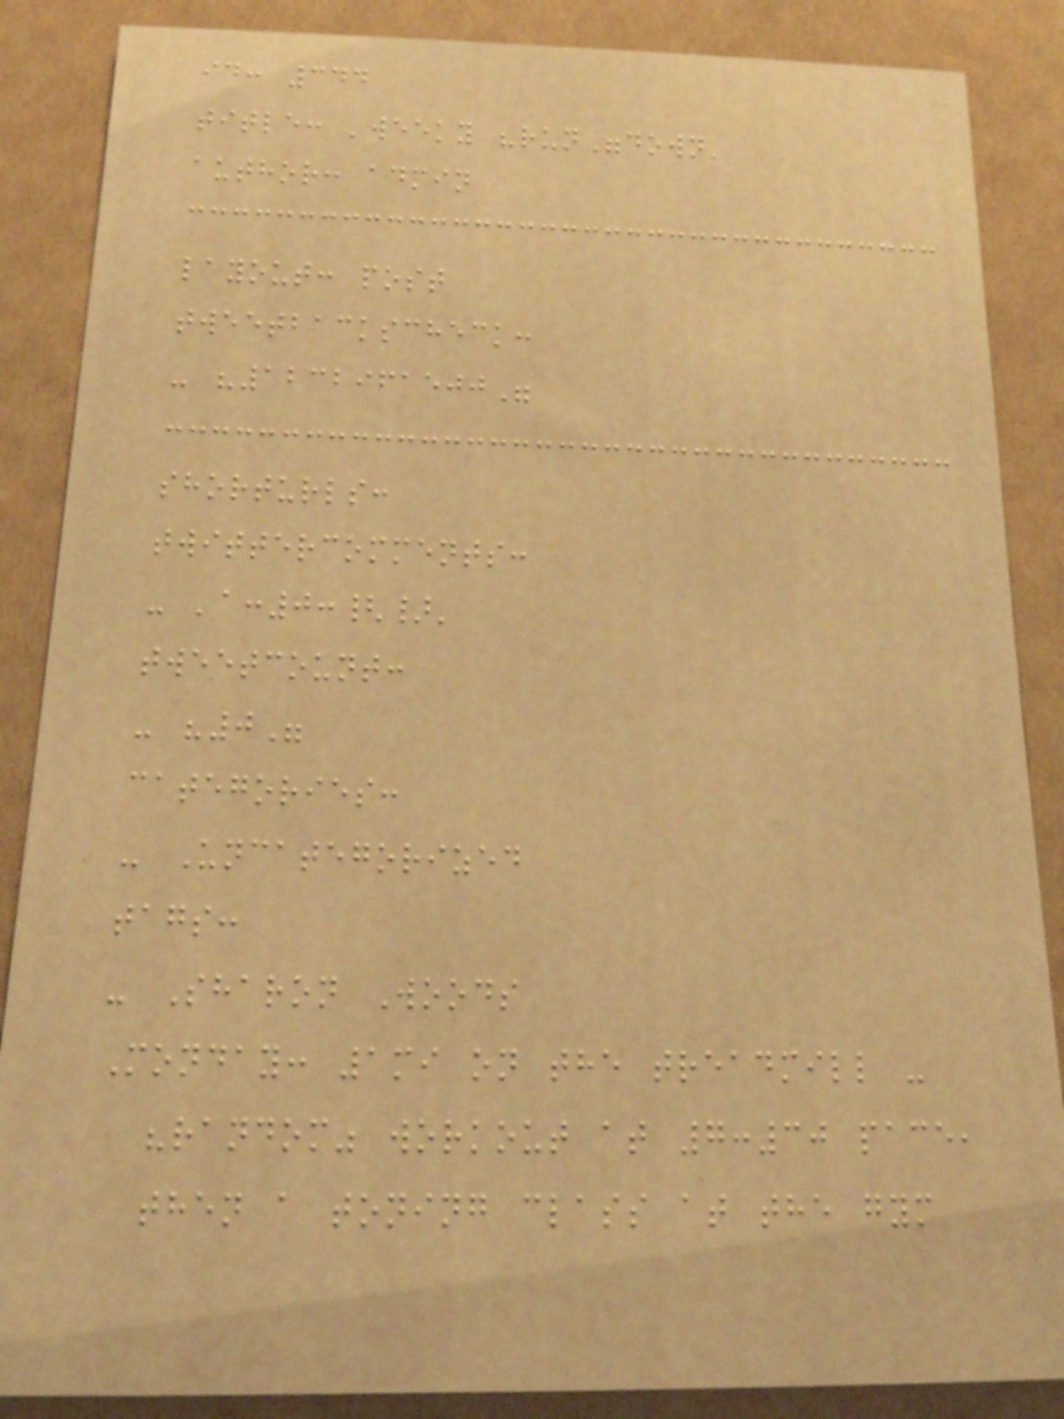id: 344
title: 'weeky "run"down'
author: admin
layout: post
tweetbackscheck:
- "1232961500"
shorturls:
twittercomments:
- 'a:0:{}'
tweetcount:
- "0"
categories:
- Uncategorized
tags:
- Sharon Woods
Monday: 1mi on the treadmill -
"random" workout at 7:30 pace,
then a toning class at the gym
